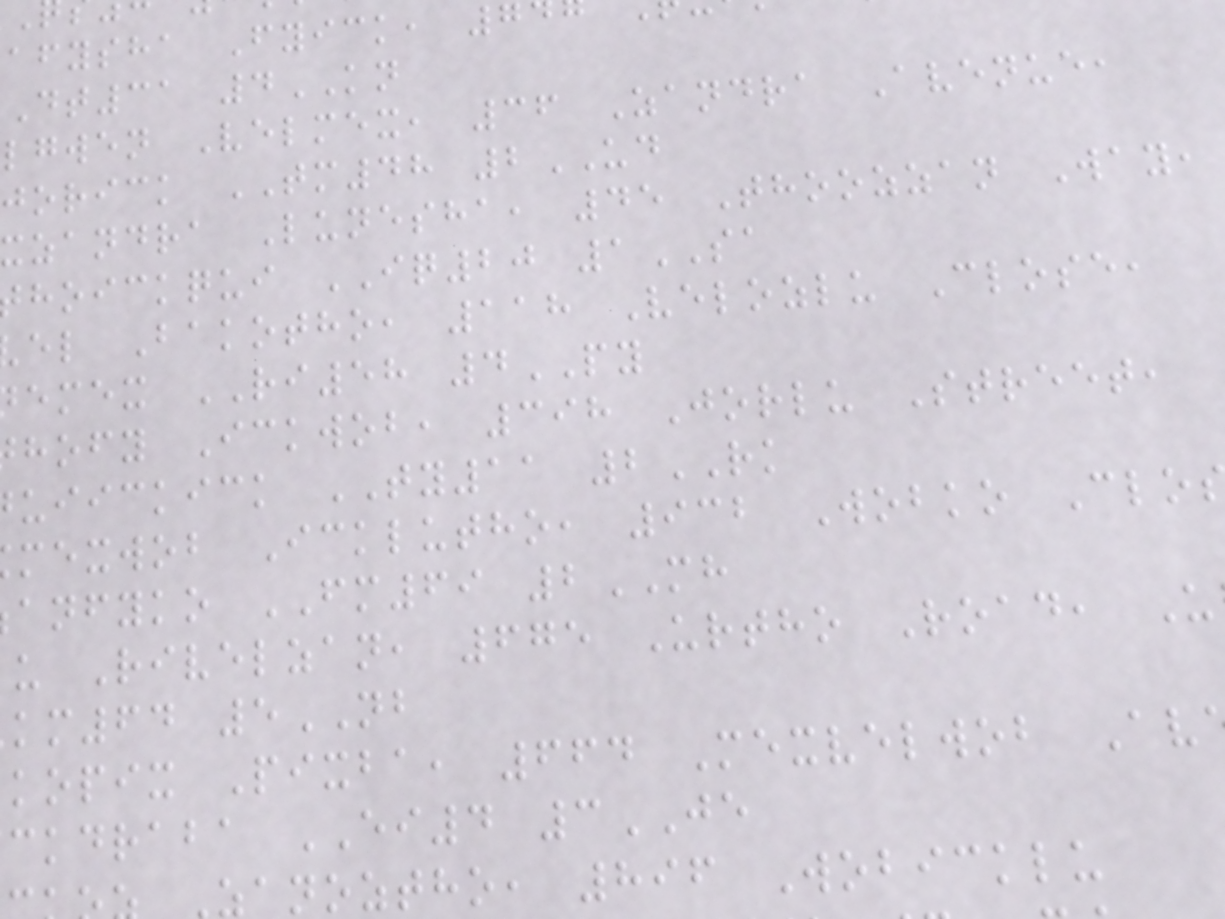afysha Fyick, 7
dt31 4KN
lgwen Velmex, 36 Zandra Avenue,
jorick TM48 2UD
xzandra Lunesha, 45 Thoozzan Way,
hoickqui IQ20 1SA
el Bakotho, 118 Velozlu Close,
emex RI58 4PY
hofy Ickwob, 398 Jorlu Street,
uiickick TY11 2RK
mexwob Icklutho, 932 Wobko Clo
anfyko FM69 2MH
u Rivelzan, 675 Urtho Road, U
km64 5NB
kopix Pixba, 664 Mexvelwob Av
ckdraba EI4 3JE
zanoztho, 896 Wobicklu
